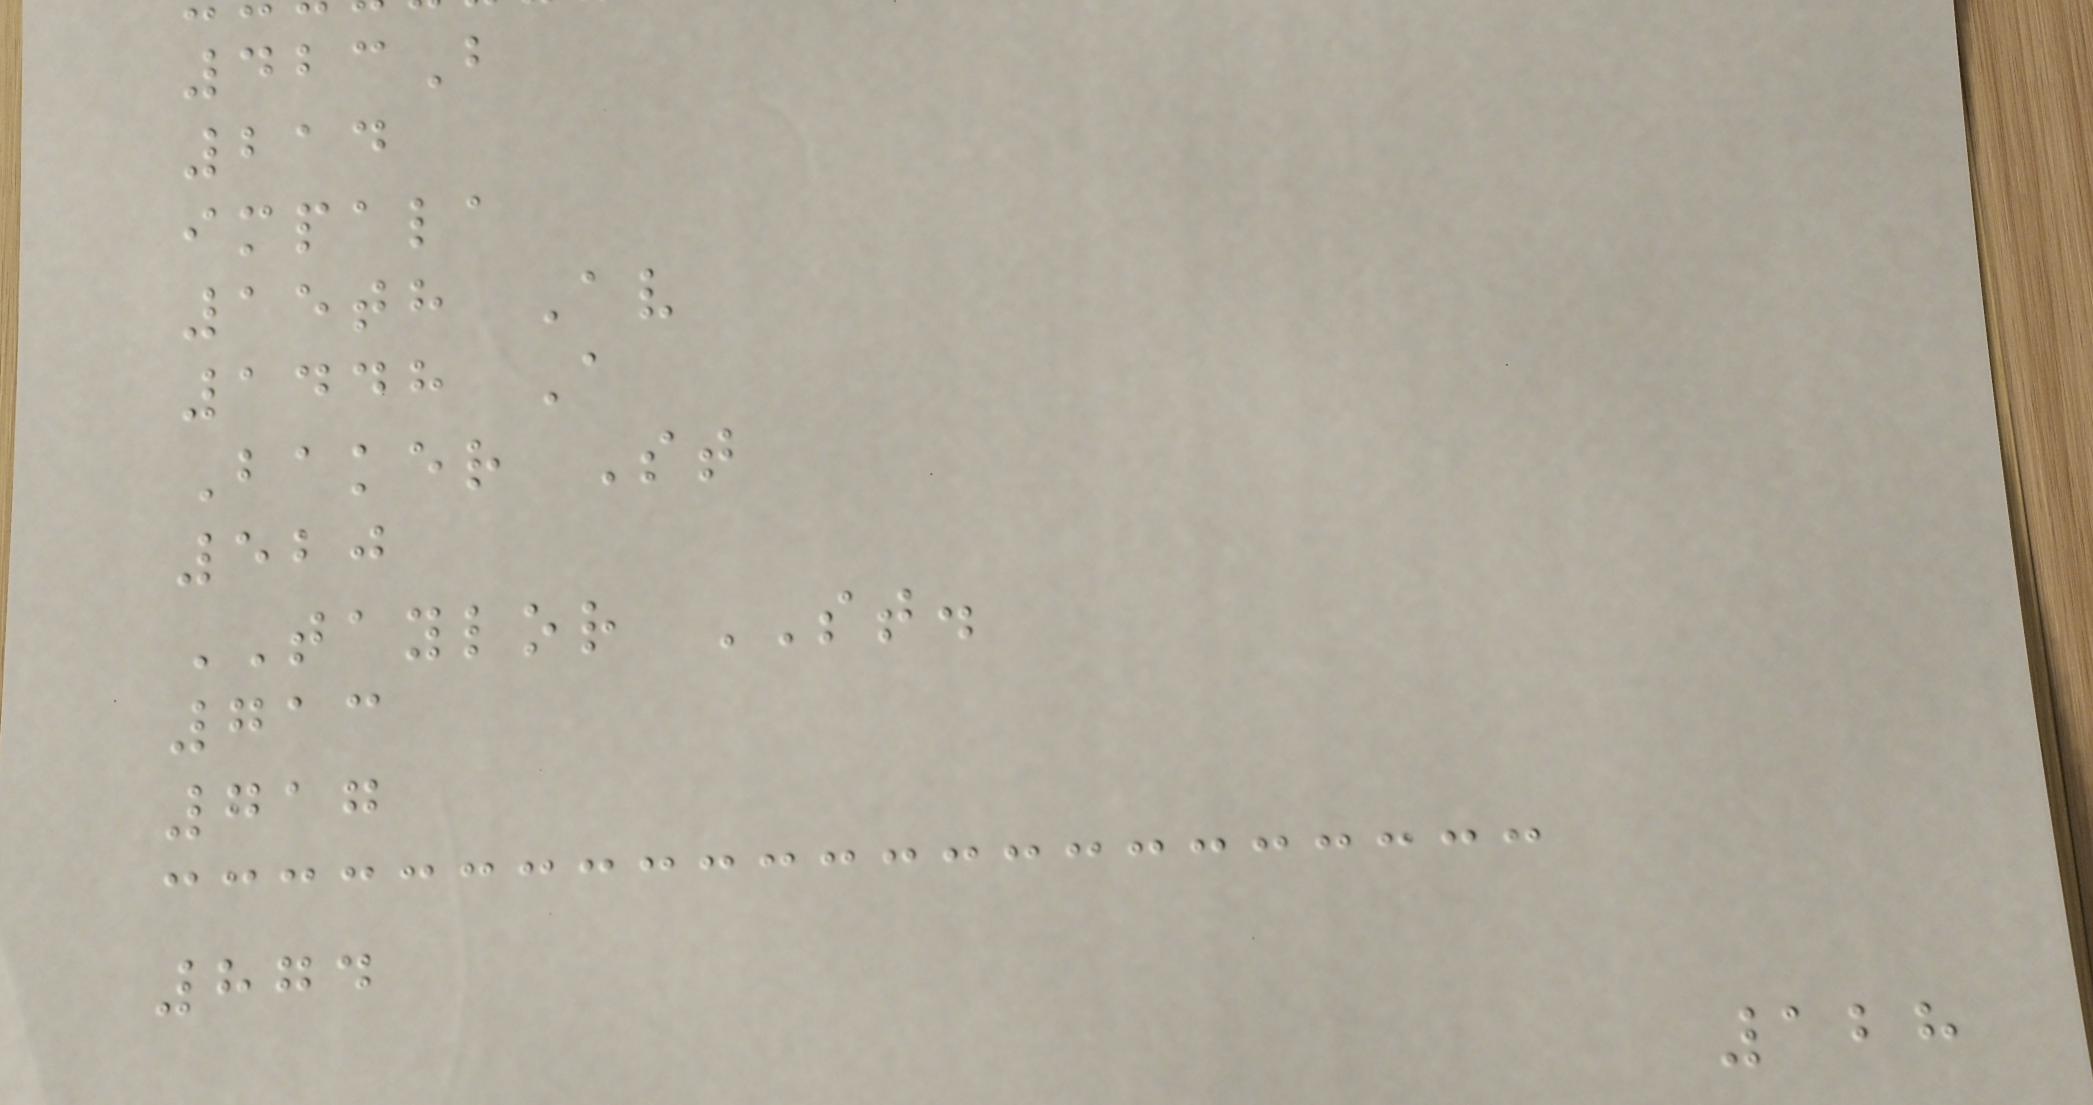423B
214
impala
15th Av
1448 A
Baker St
520
TAYLOR ST.
713
717
874
128
